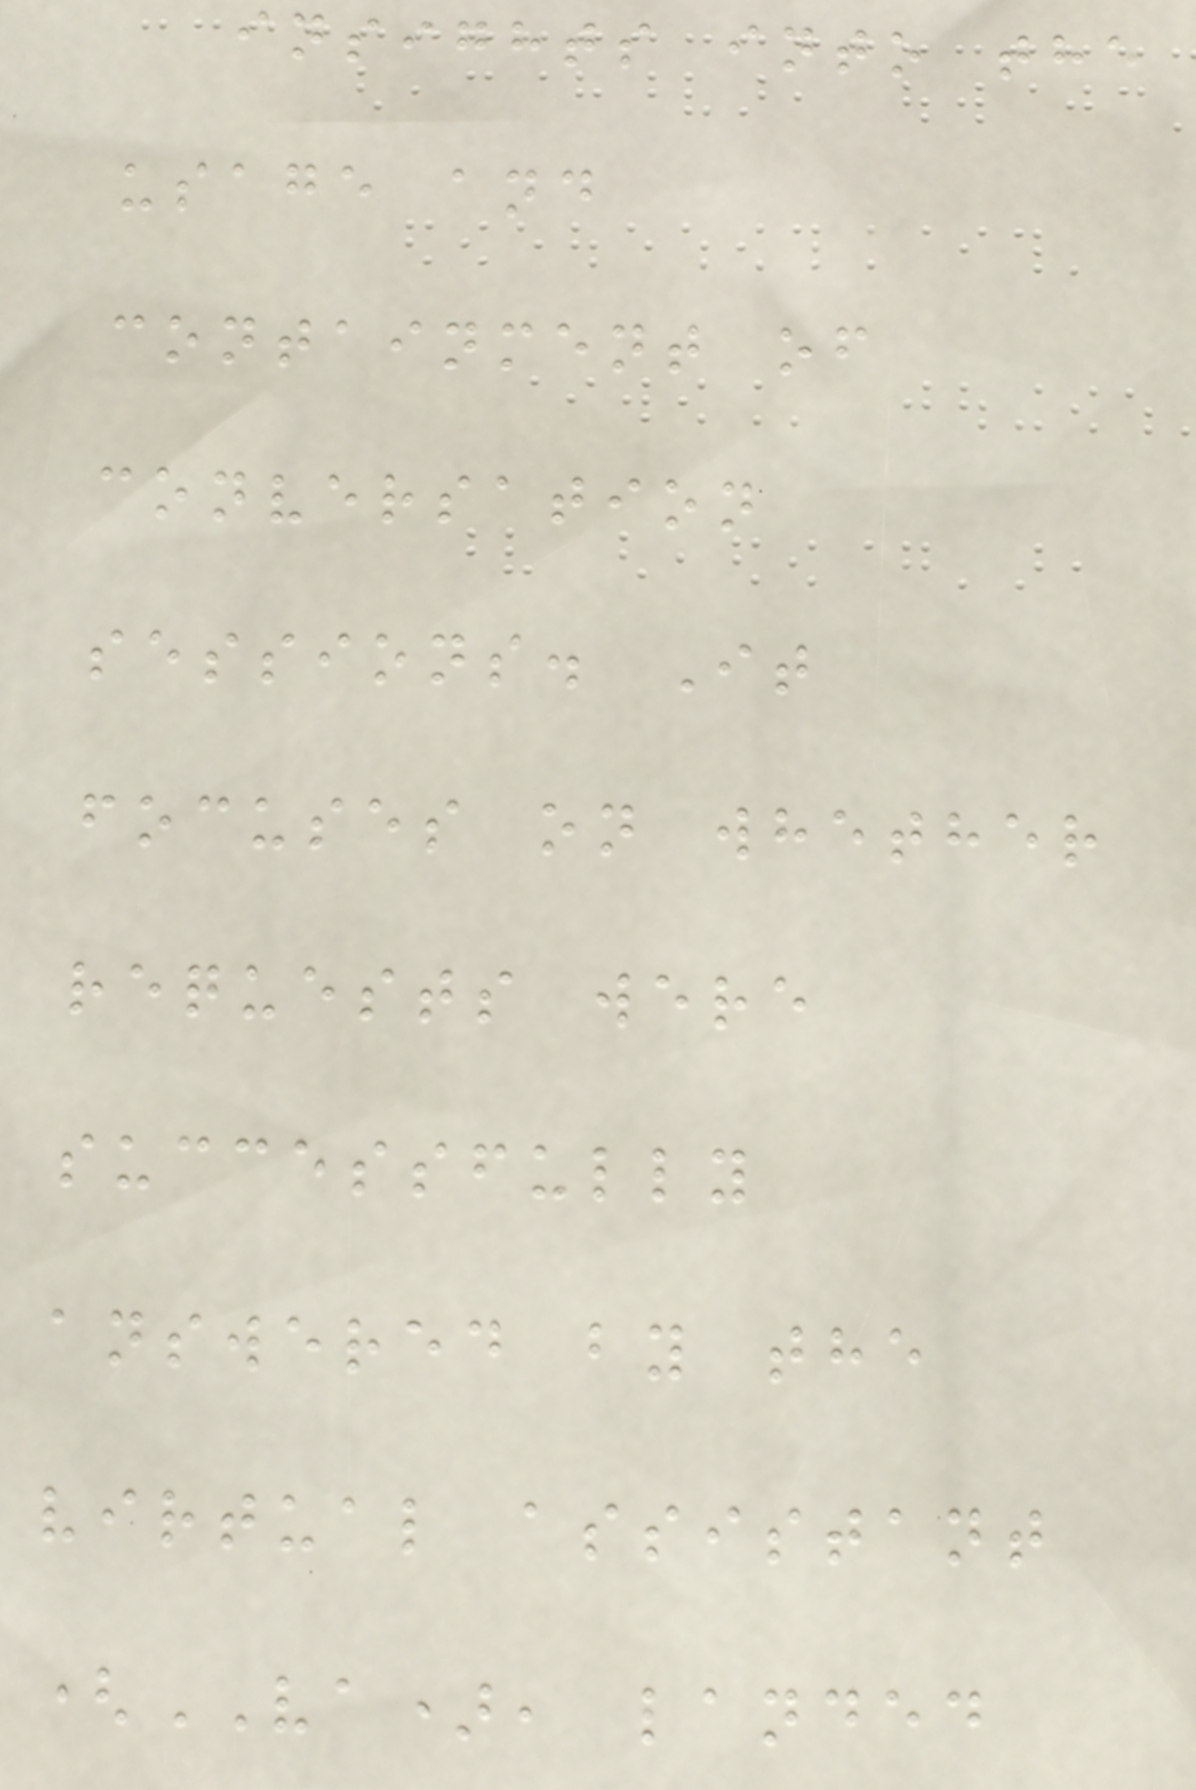insights into the
usage and
containment of
conversation
sessions. It
focuses on whether
requests were
successfully
answered by the
virtual assistant
(VA), landed
